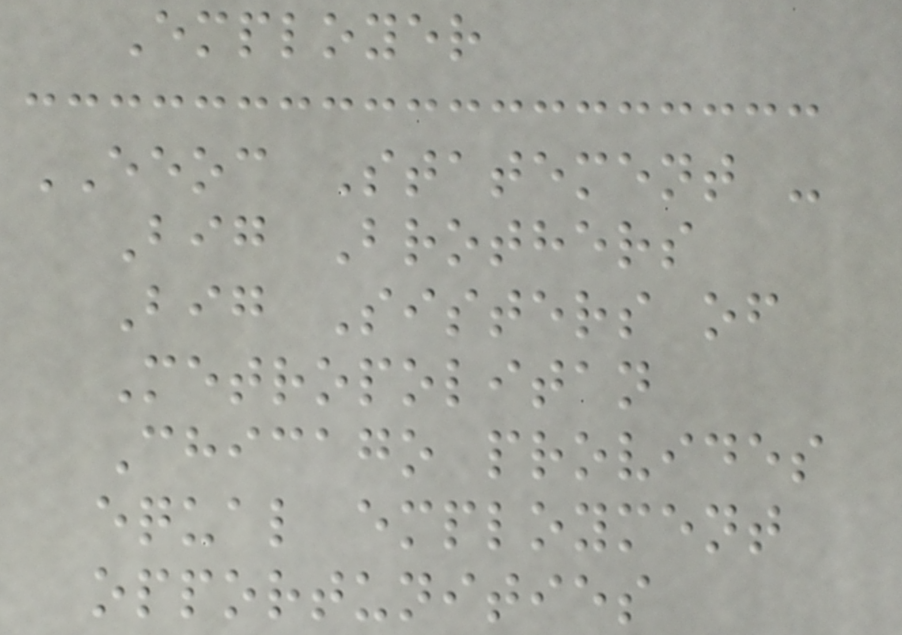Employer
EEOC Statement -
Big Brothers
Big Sisters of
Metropolitan
Chicago provides
equal employment
opportunities
